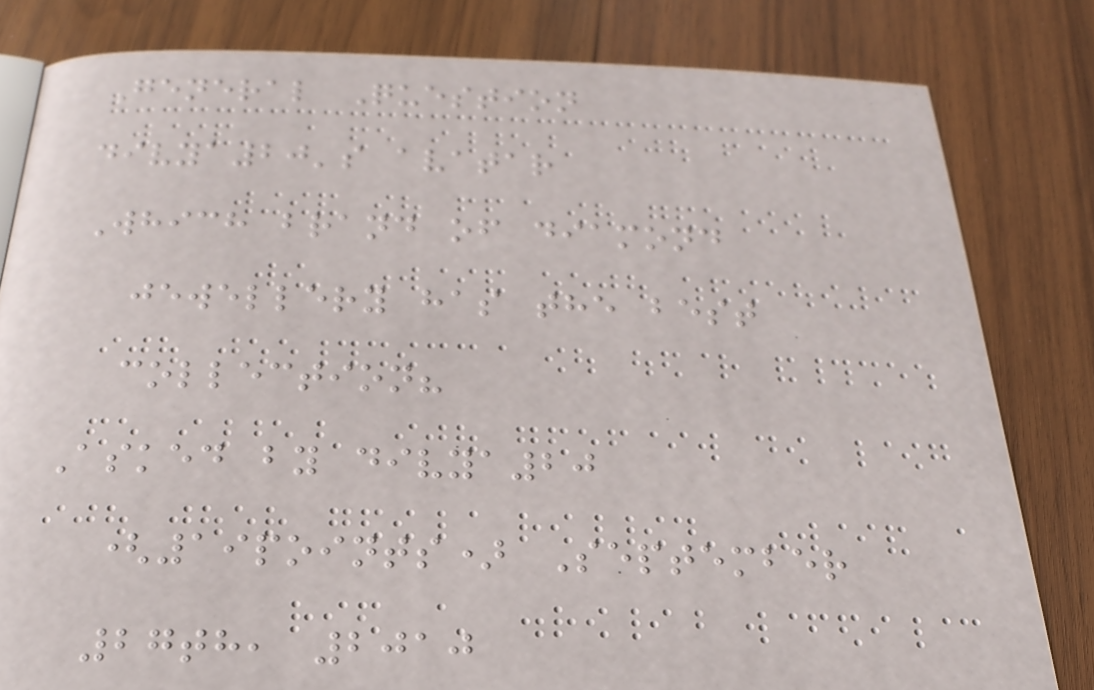General Question
divya20's avatar
Which brand of diamond
jewellery has the best
collection?
Asked by divya20
(19points) September
27th, 2010
